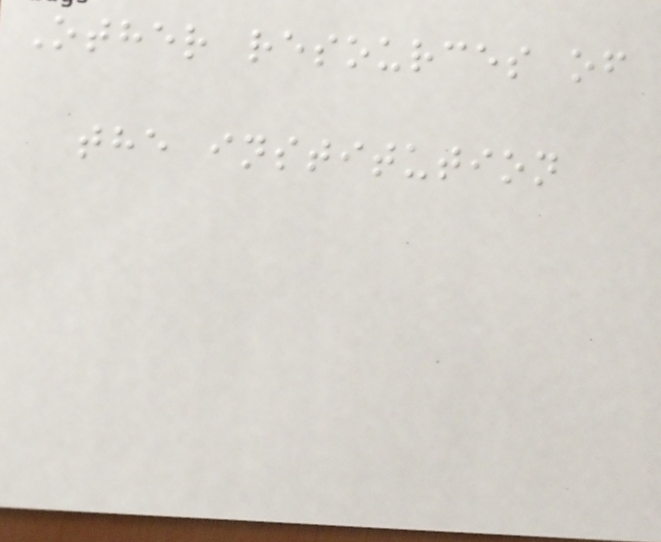Other resources of
the institution
